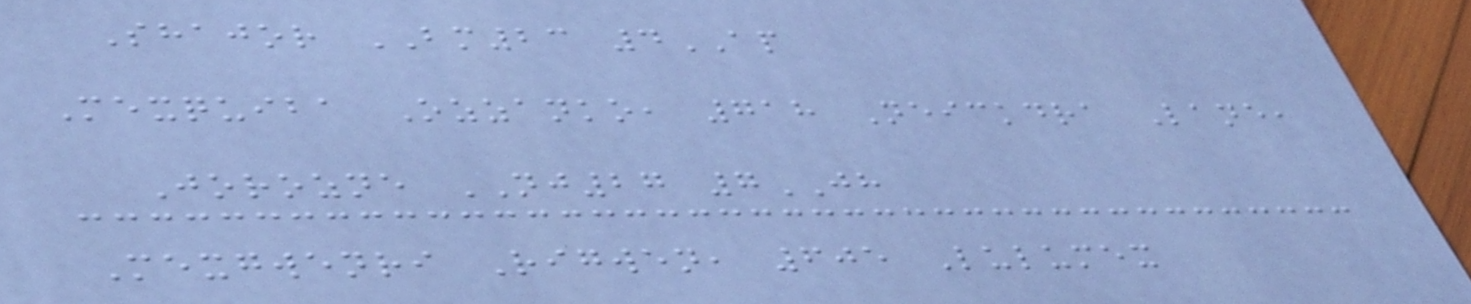Shajor BM23 4AP
Mexquiba Ozzanko, 718 Neickdra Lane,
Jorozne NJ27 7JH
Mexgwenri Rigwen, 605 Lulumex
